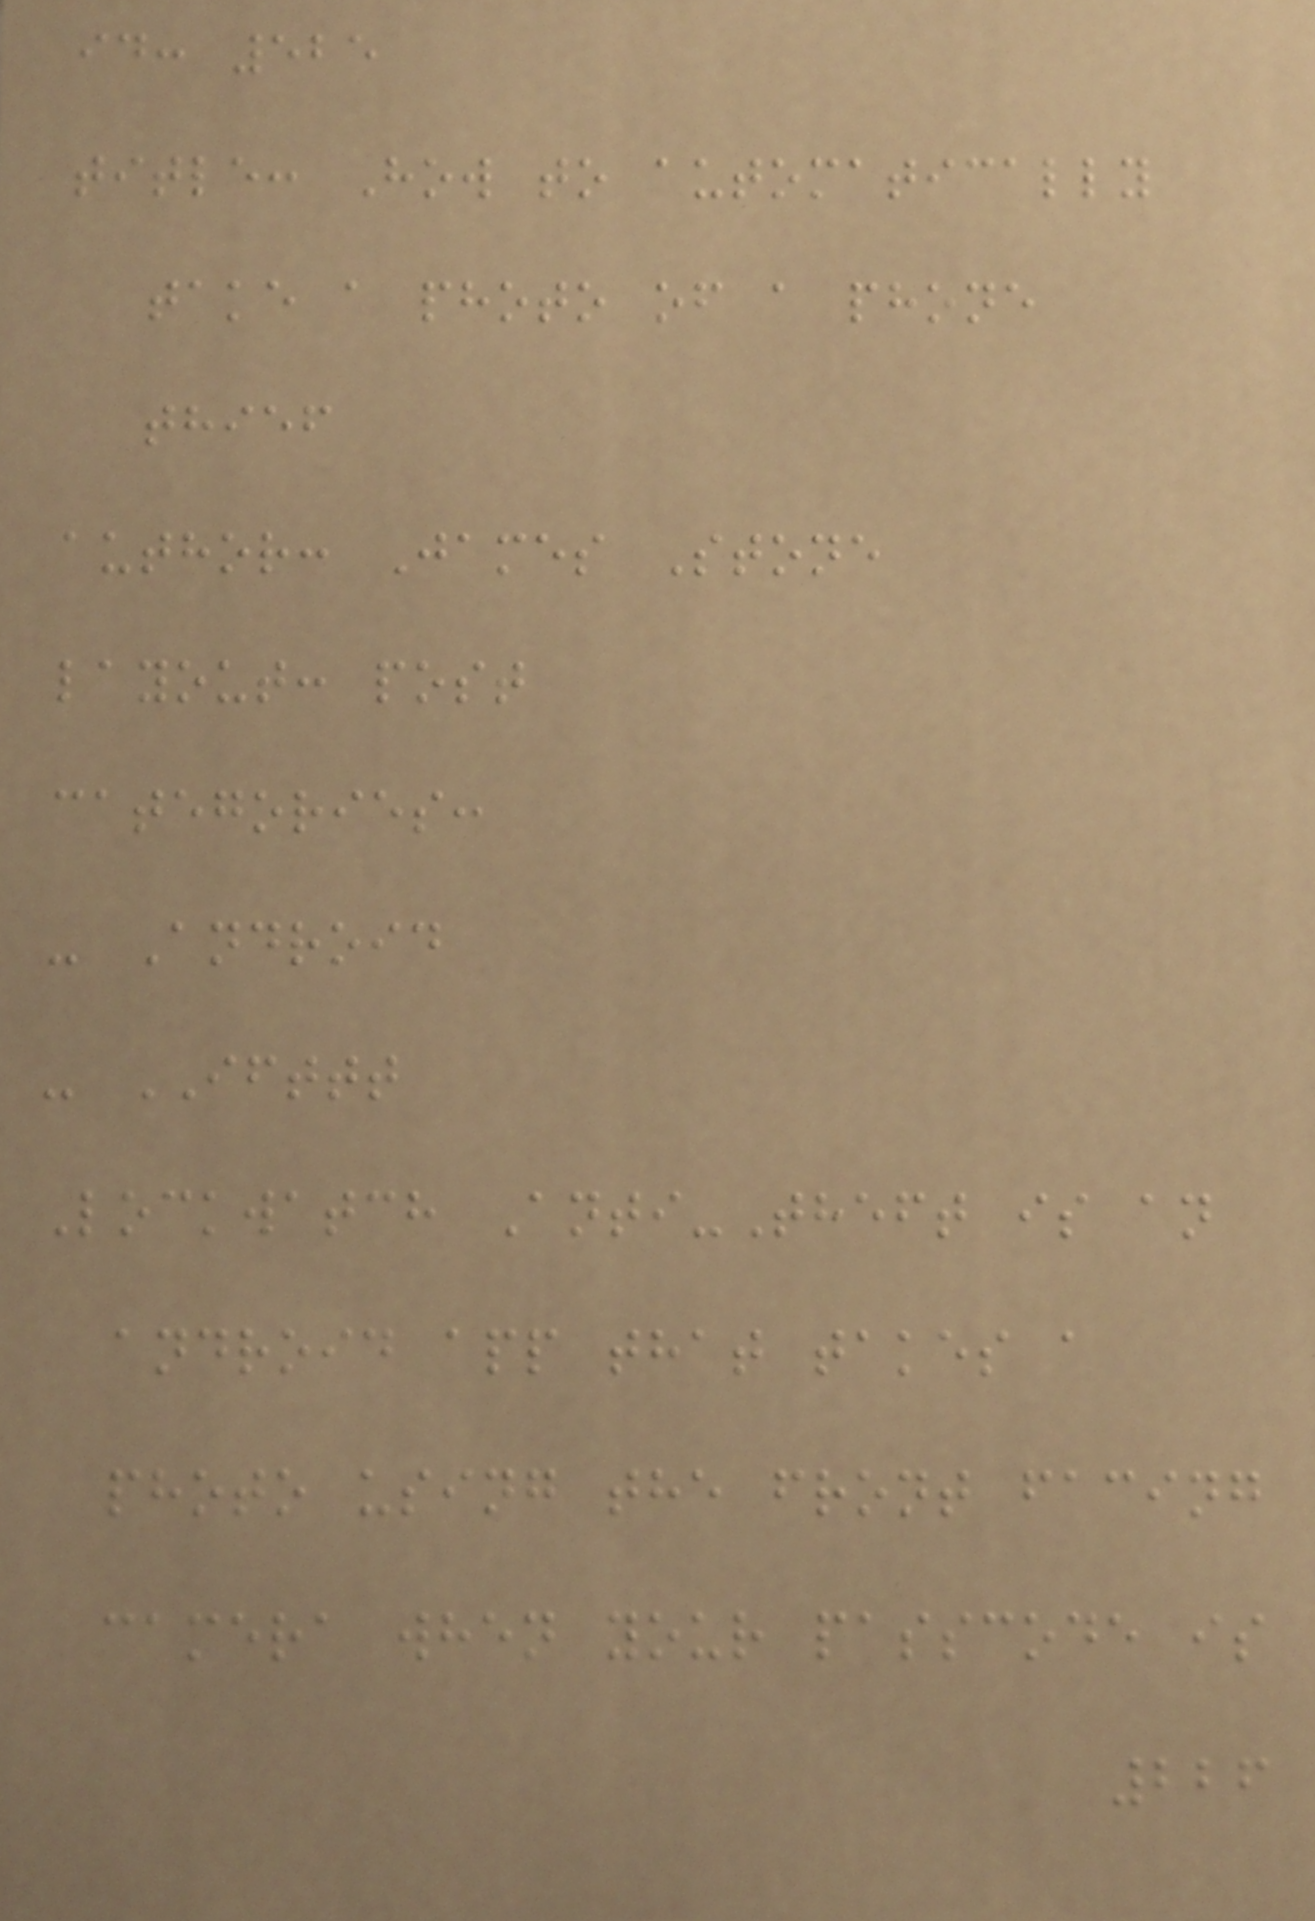id: 525
title: How to automatically
take a photo of a phone
thief
author: James Stone
layout: post
categories:
- Android
- IFTTT
Lockwatch Anti-Theft is an
android app that takes a
photo using the front facing
camera when your passcode is
226
